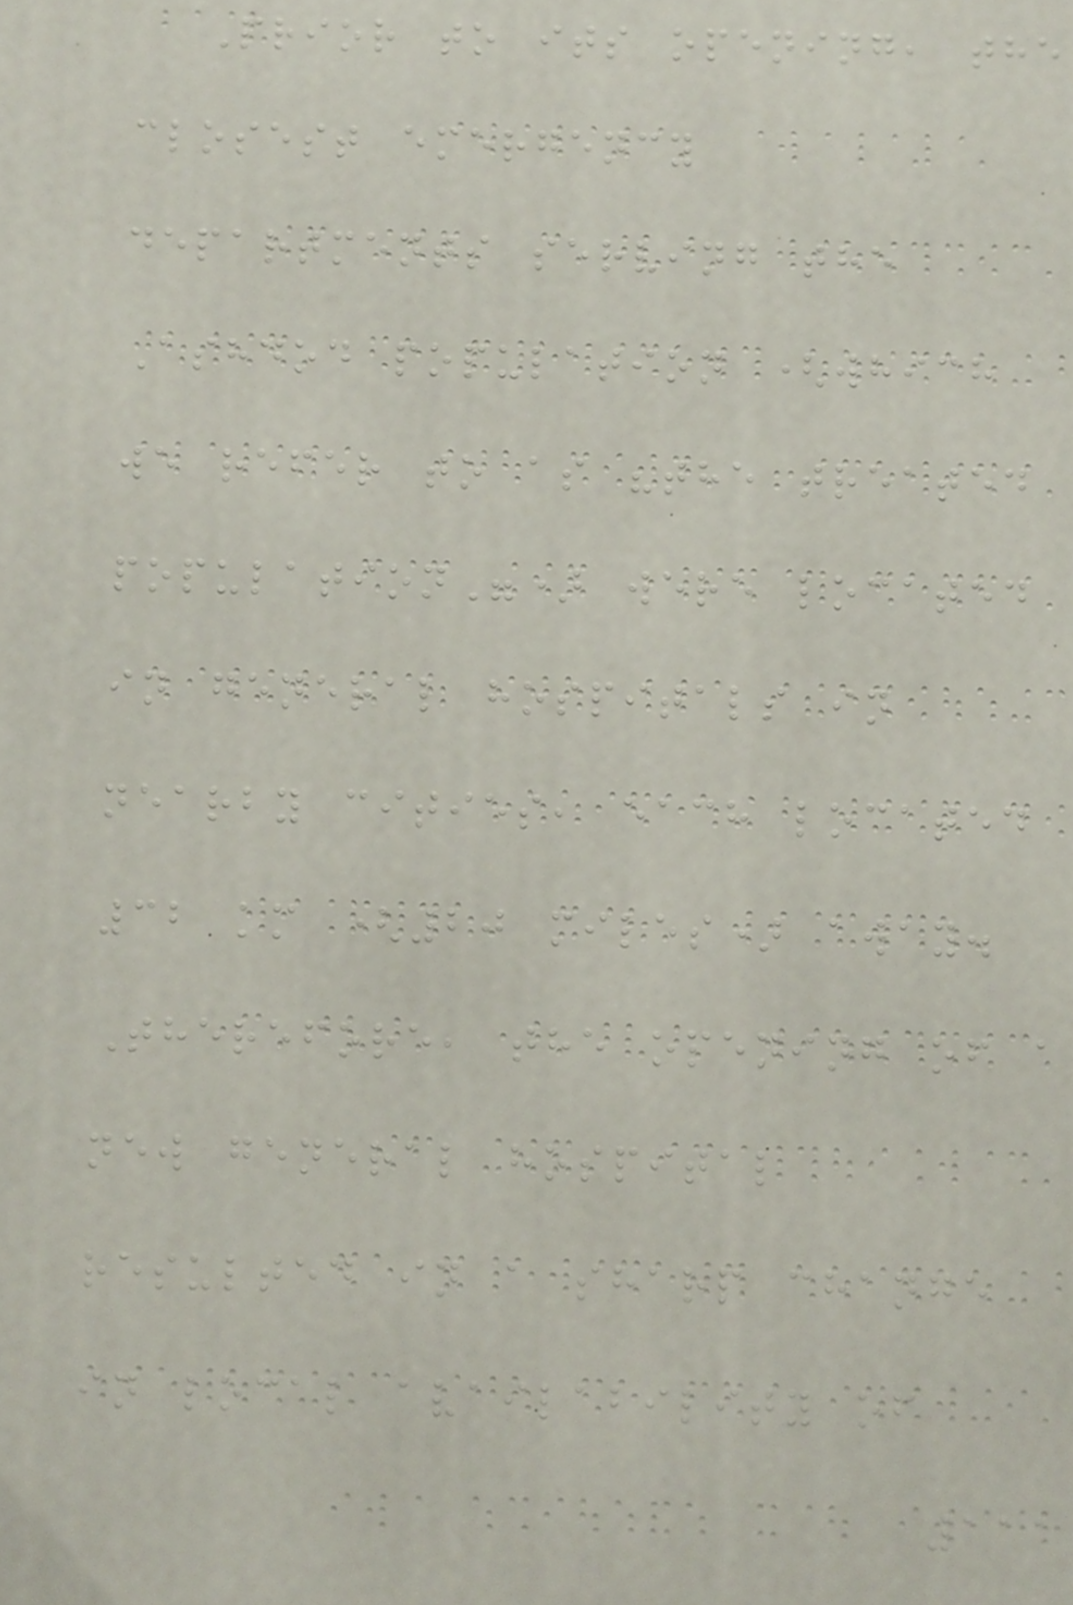Prior to its opening, the
closest emergency
departments serving the
Ashdod population (which
we refer to as "the treated
population") were located
in general hospitals in
nearby cities, each located
32 km (20 miles) away.
Therefore, the opening of a
new general hospital
resulted in a sharp change
in local availability of
111
